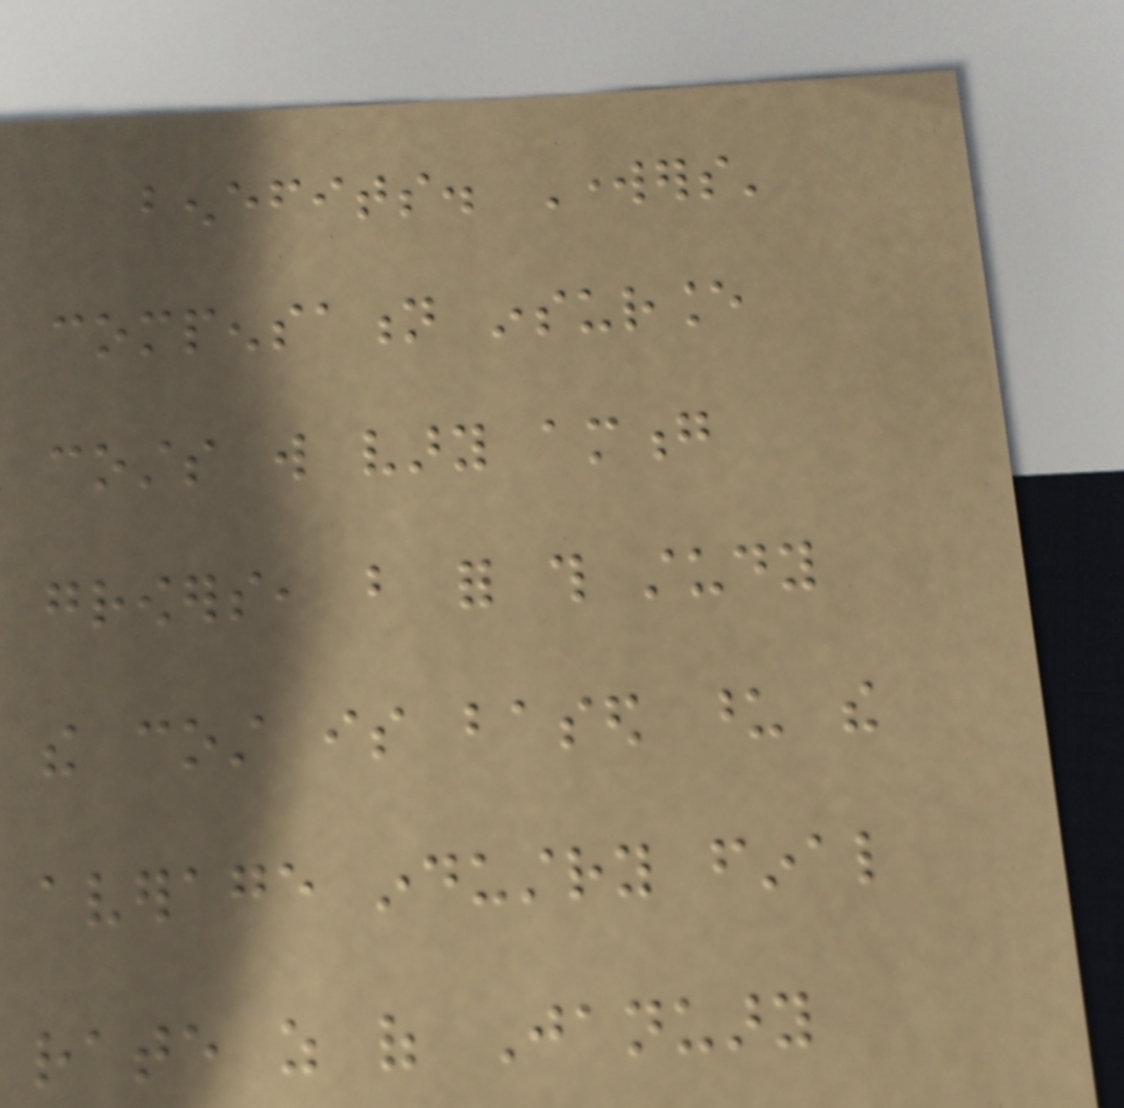benefits. Workers'
compensation insurance
costs will vary among
growers, but for this study
the cost is based upon the
average industry final
rate as of January
